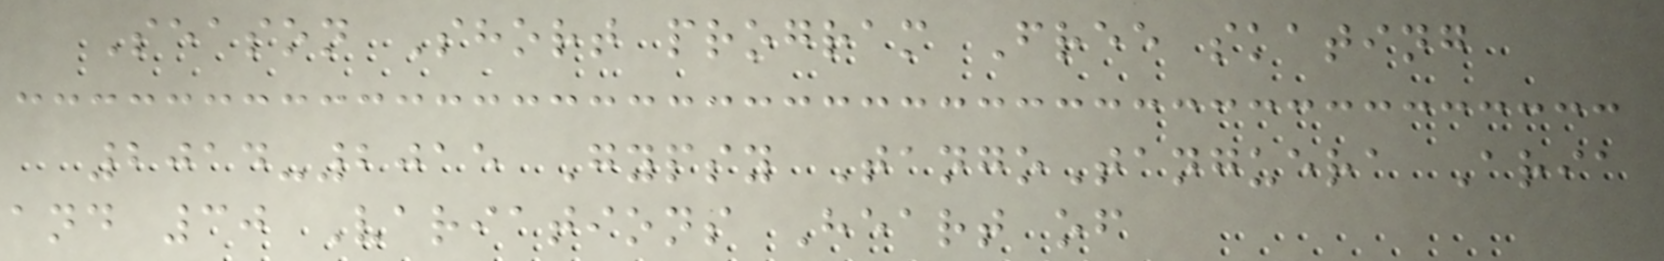Season Short program Free skating
2014-2015 Gypsy TangoTanguera Aria
and 30 Variations Heart of
